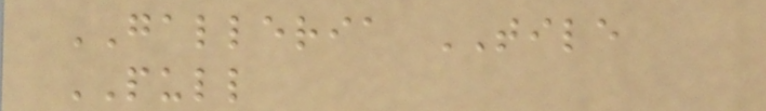GALLERIA TILE
PULL
